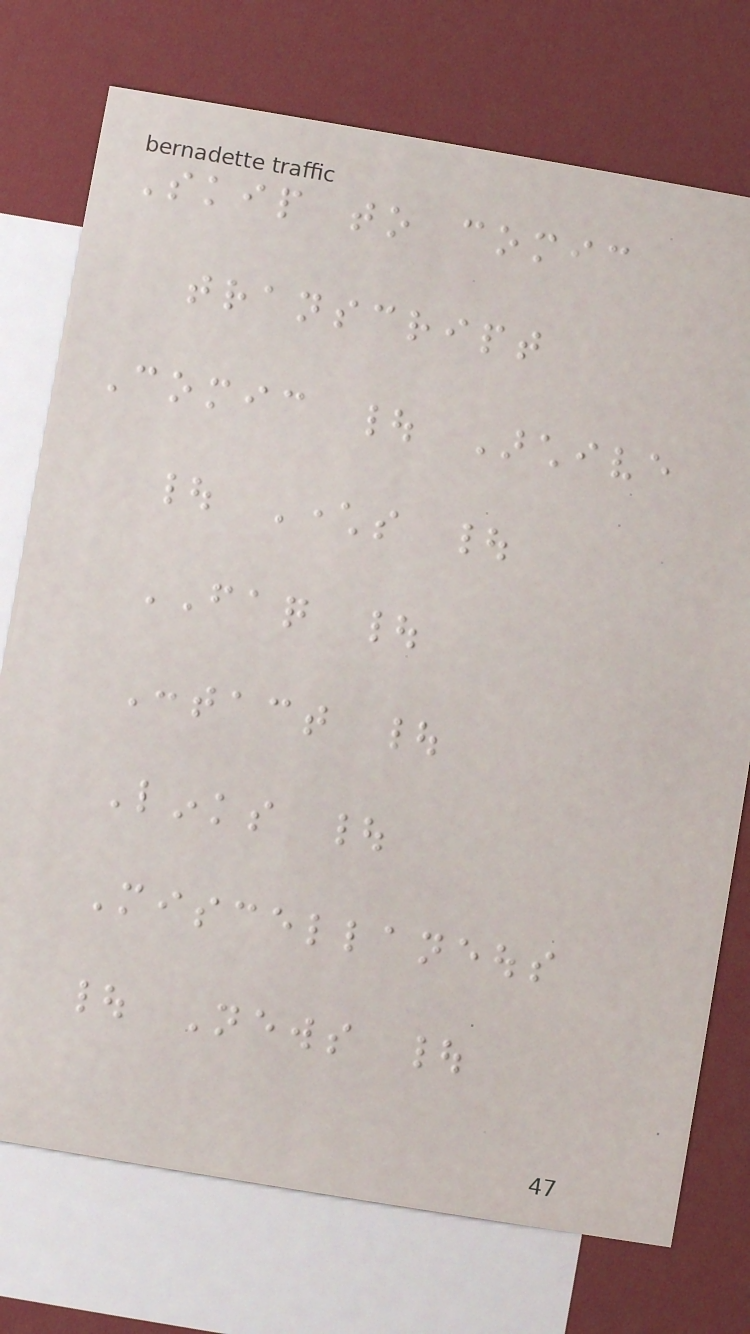Skip to comic
transcript
Comic | Archive
| Characters |
FAQ |
Contact |
Links |
Miscellaneous
| News |
